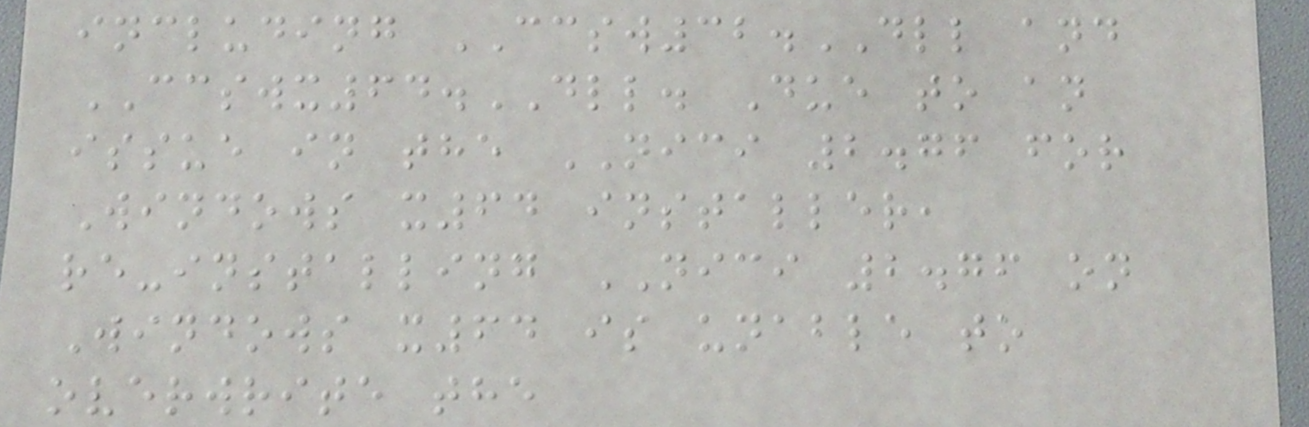including CCSW32.DLL and
CCSWX64.DLL. Due to an
issue in the NICI 2.76 for
Windows x64 installer,
re-installing NICI 2.76 on
Windows x64 is unable to
overwrite the
